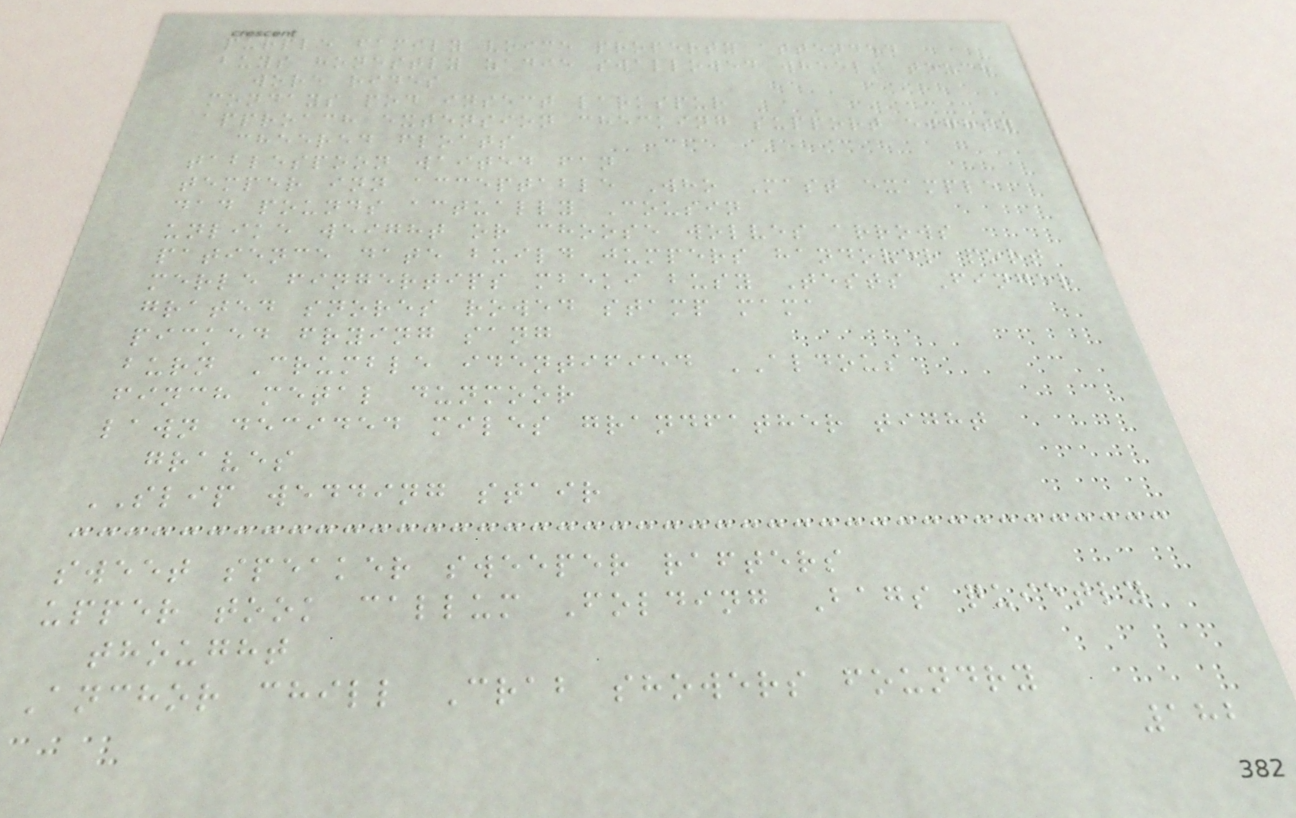purple family voice property attended
buys honestly zadie swallowed wheels touch
wore rides
mondays pod insect larkspur
approach extension checking support eighty
cheered floats
tablespoon waited fan
temper inn acceptable Who Mast example
dad pounds actually Cousin
unlike weight or choose wolves arrows
patience date build jumpers handover port
merle fingertips mbeki busy Tests Finger
grated snores rowed stamp mama
picked frying sang
burn Crumble identified ALDOUS
finch metal dunmoor
lawn decided miles grandfather tight
graves
SLIP wedding stair
sweet speaker sweeper rafters
upper took callum Folding Bags quietly
thought
Anchor chill Crab showers foundry
182
